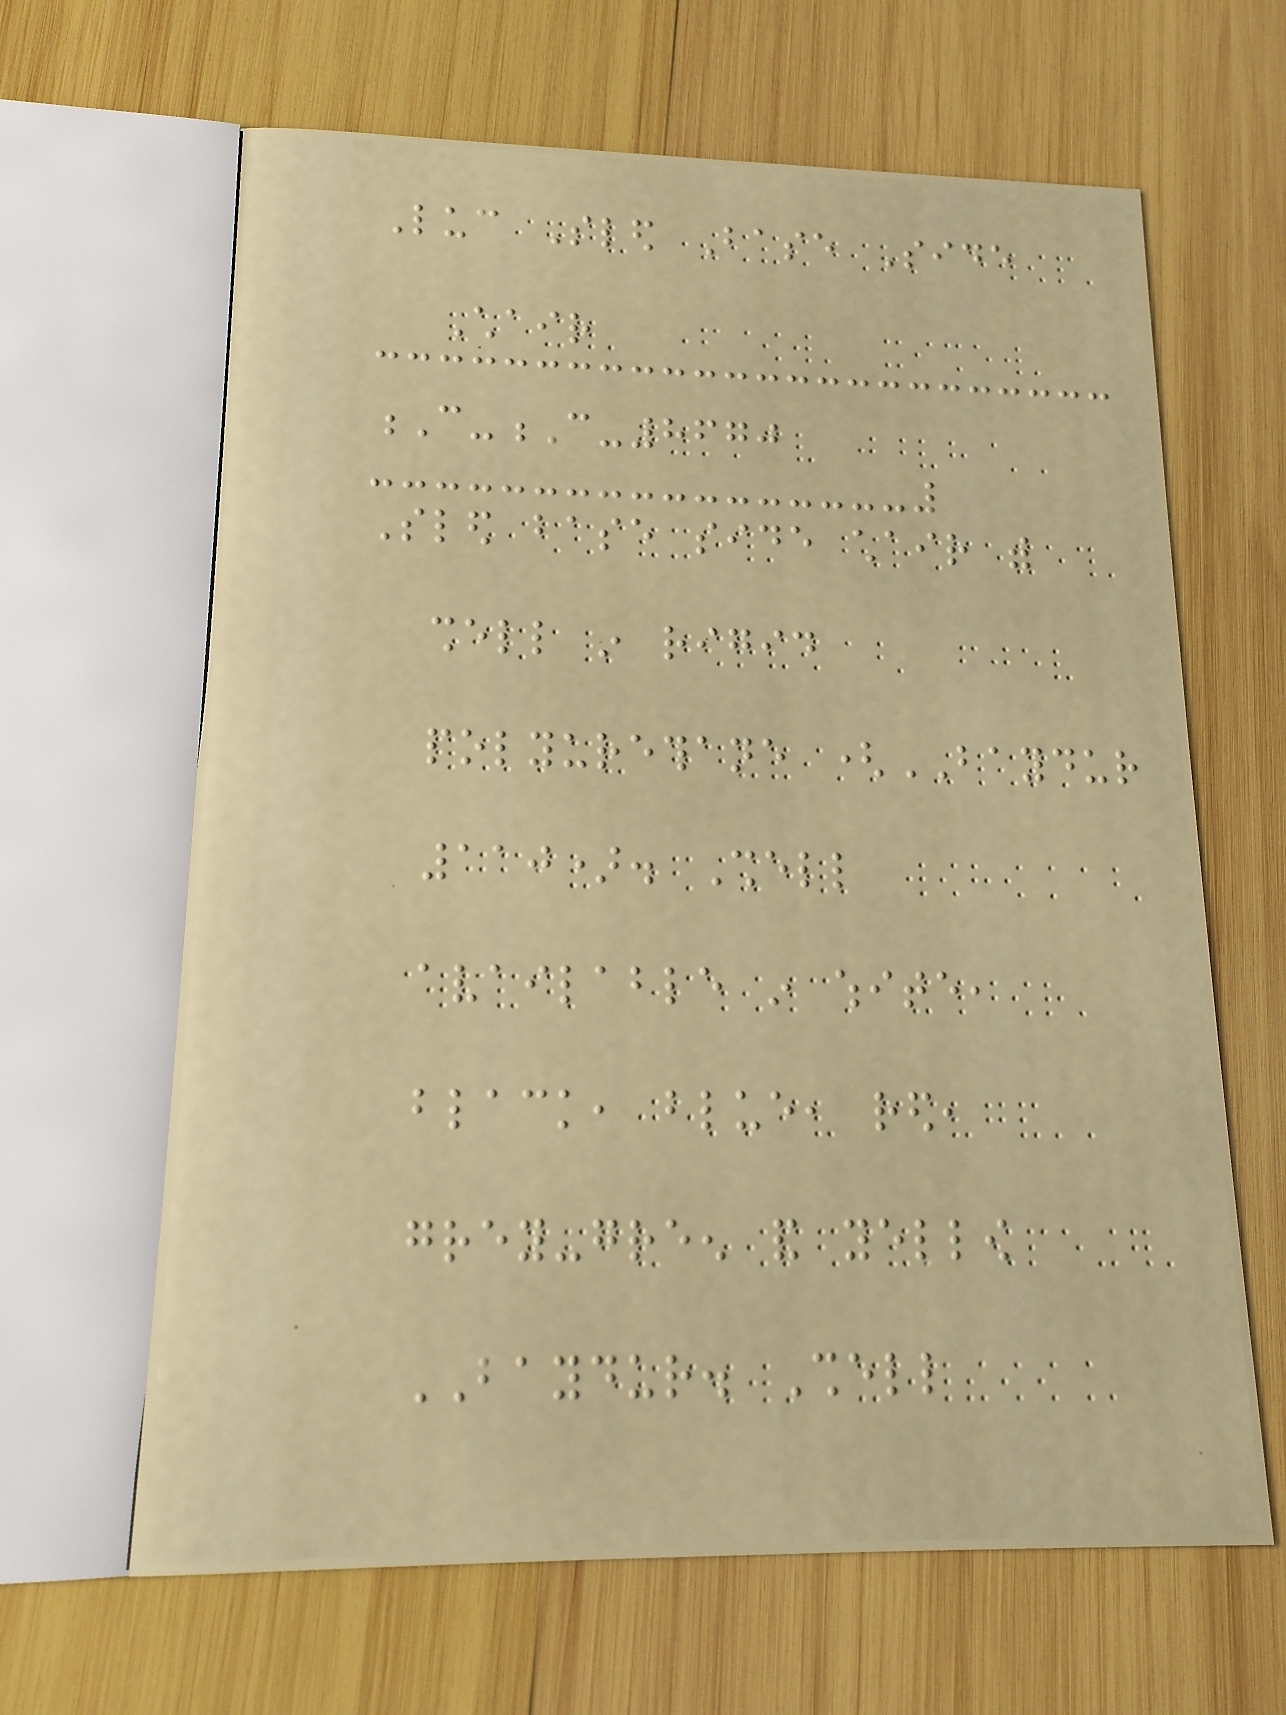Luc Sled Base Side
Chair
C-C-8670
Sled base side chair with
shell in rigid
polyurethane (BAYDUR
110). Shell
available in white,
black, blue, red,
grey-green and yellow
BAYDUR. Shell
